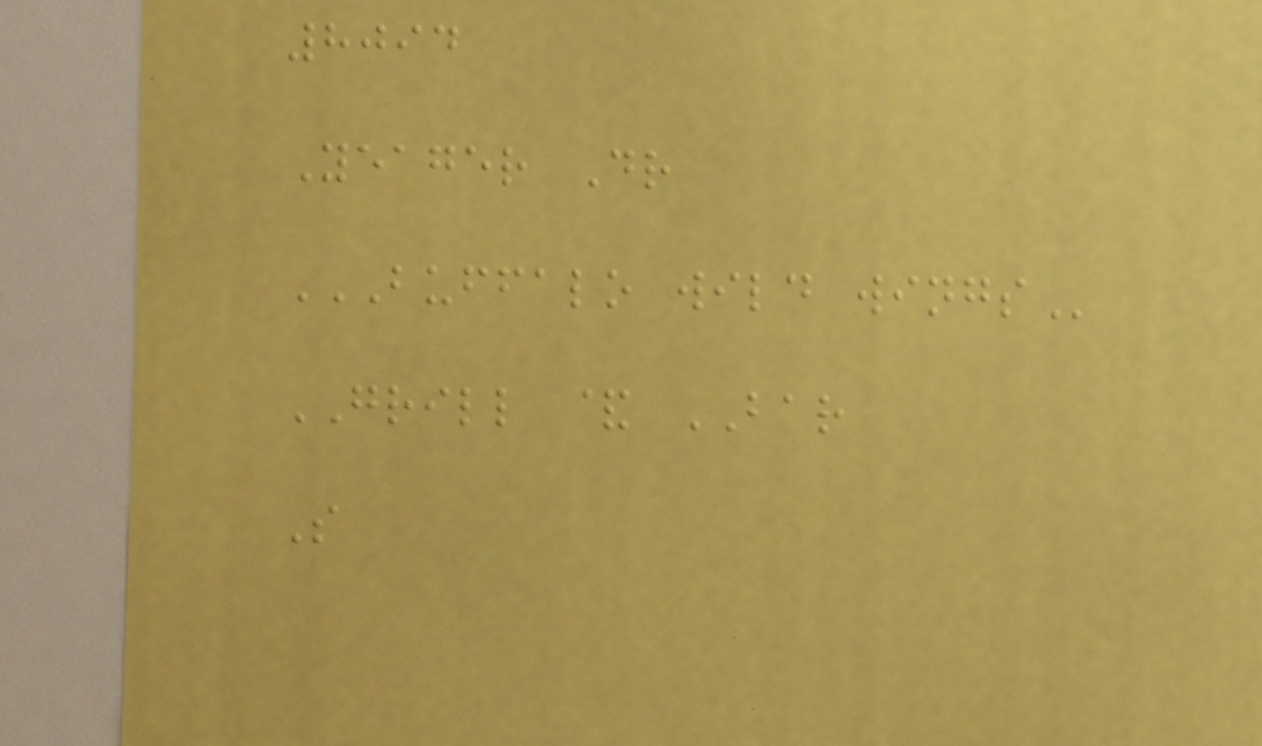8094
Yeager Dr
BUFFALO WILD WINGS
GRILL & BAR
S
